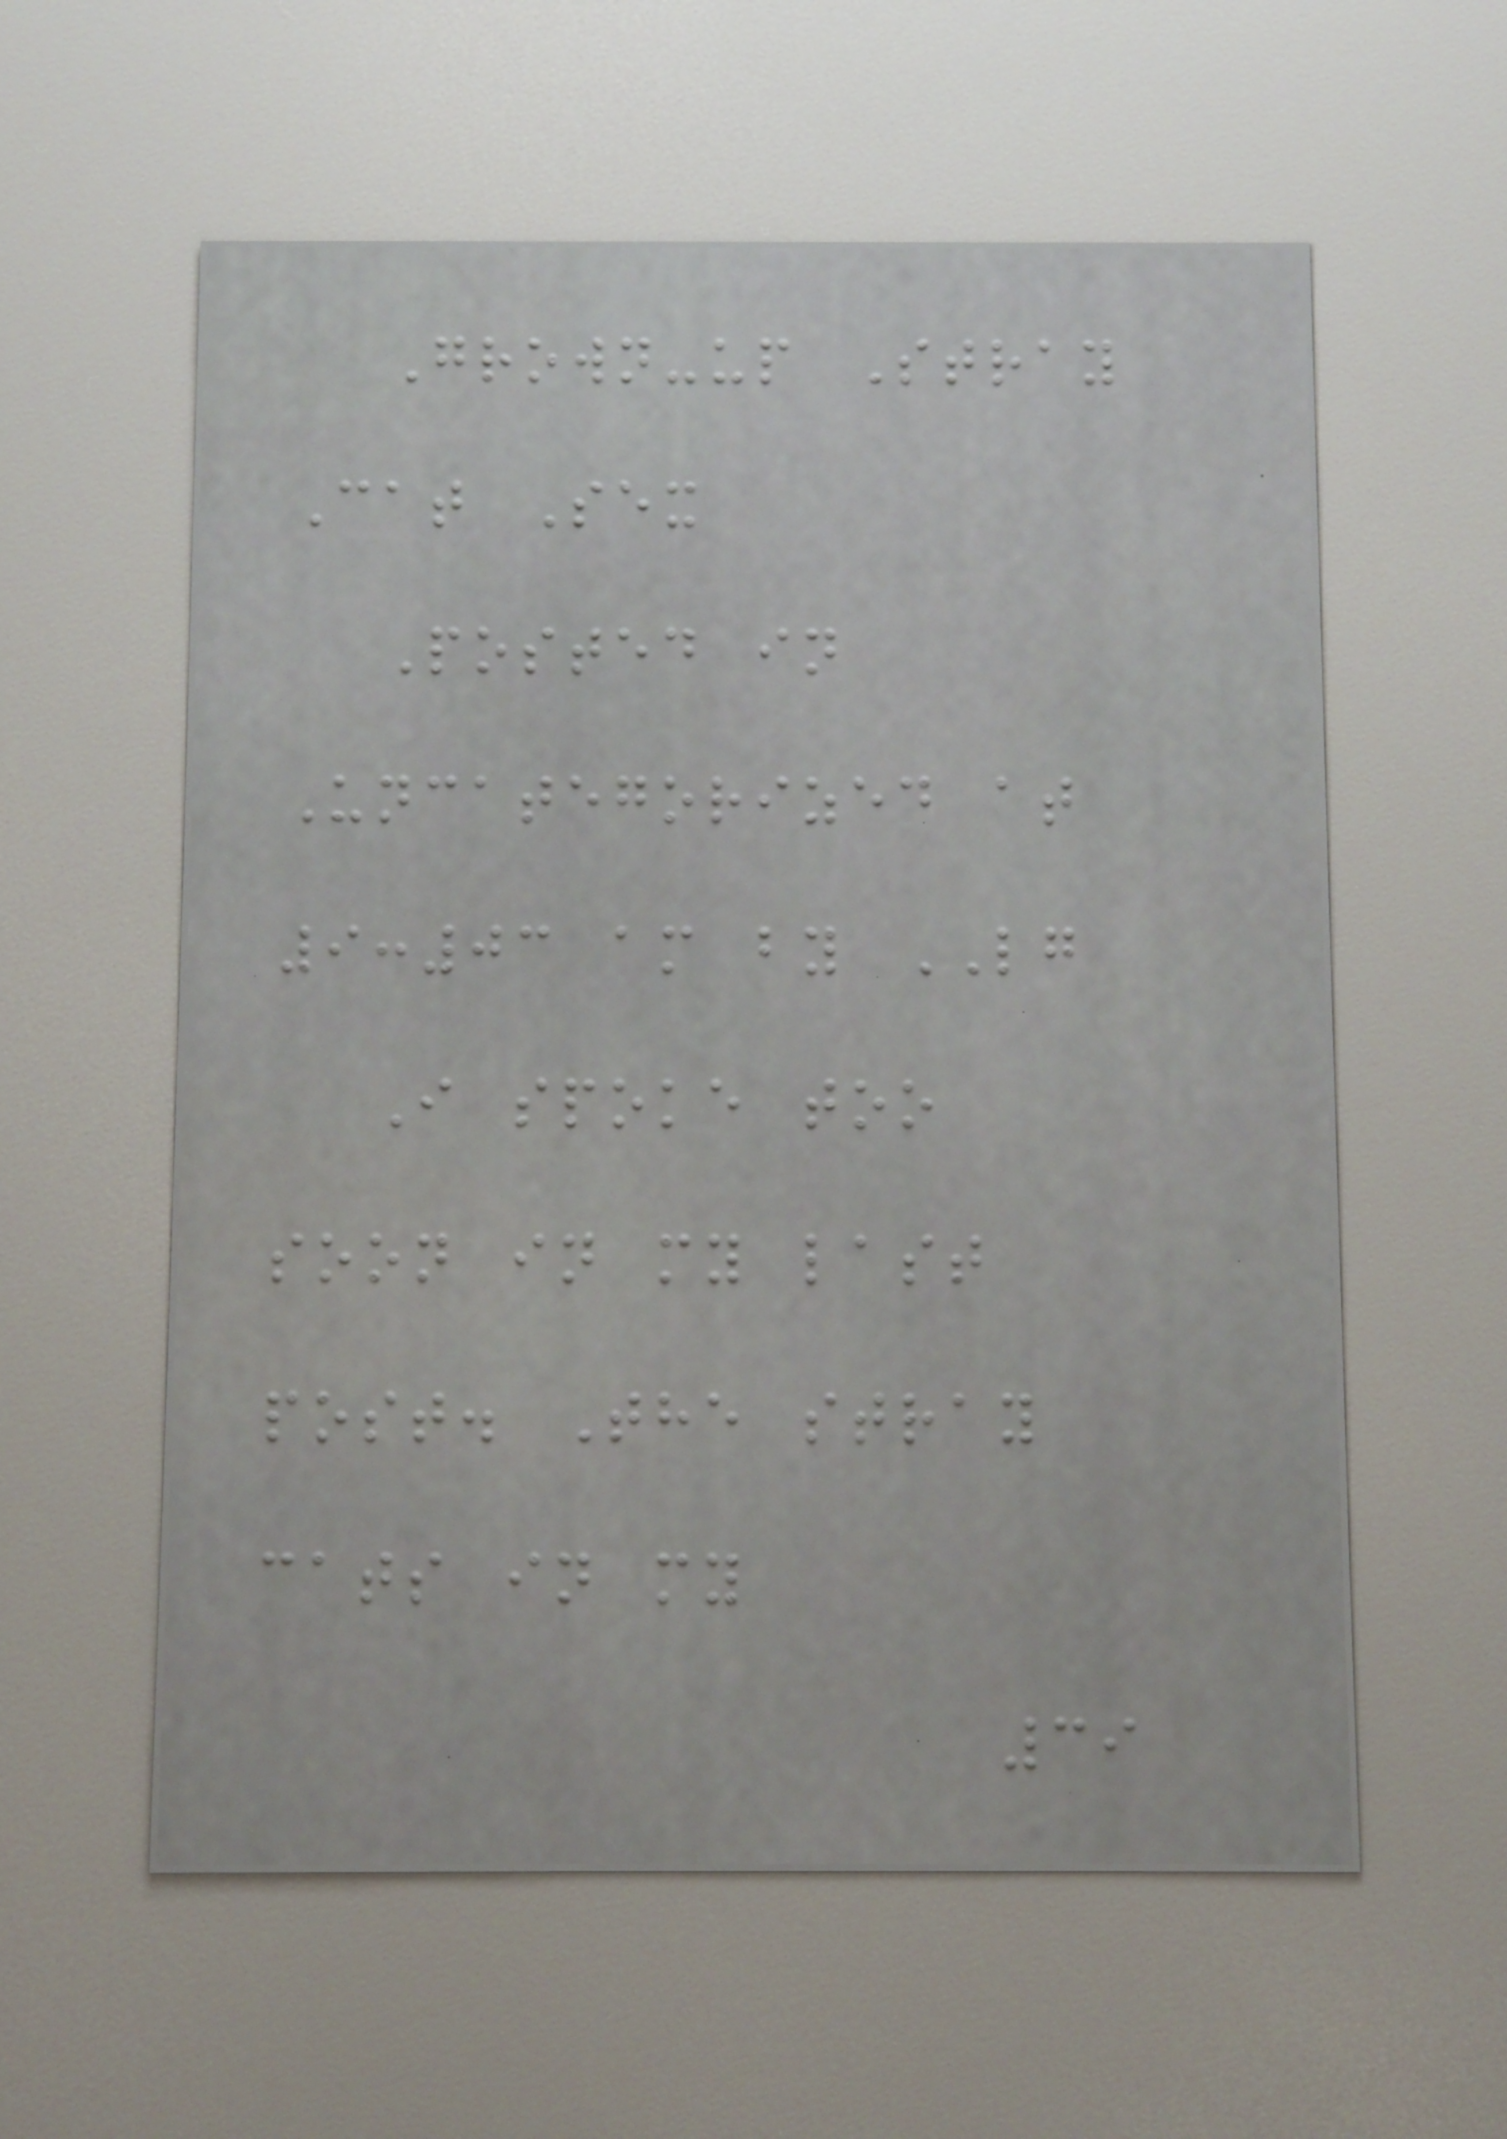Grown-up Stray
Cat Sex
Posted in
Uncategorized at
9:03 am by LG
I spoke too
soon in my last
post. The stray
cats in my
39
